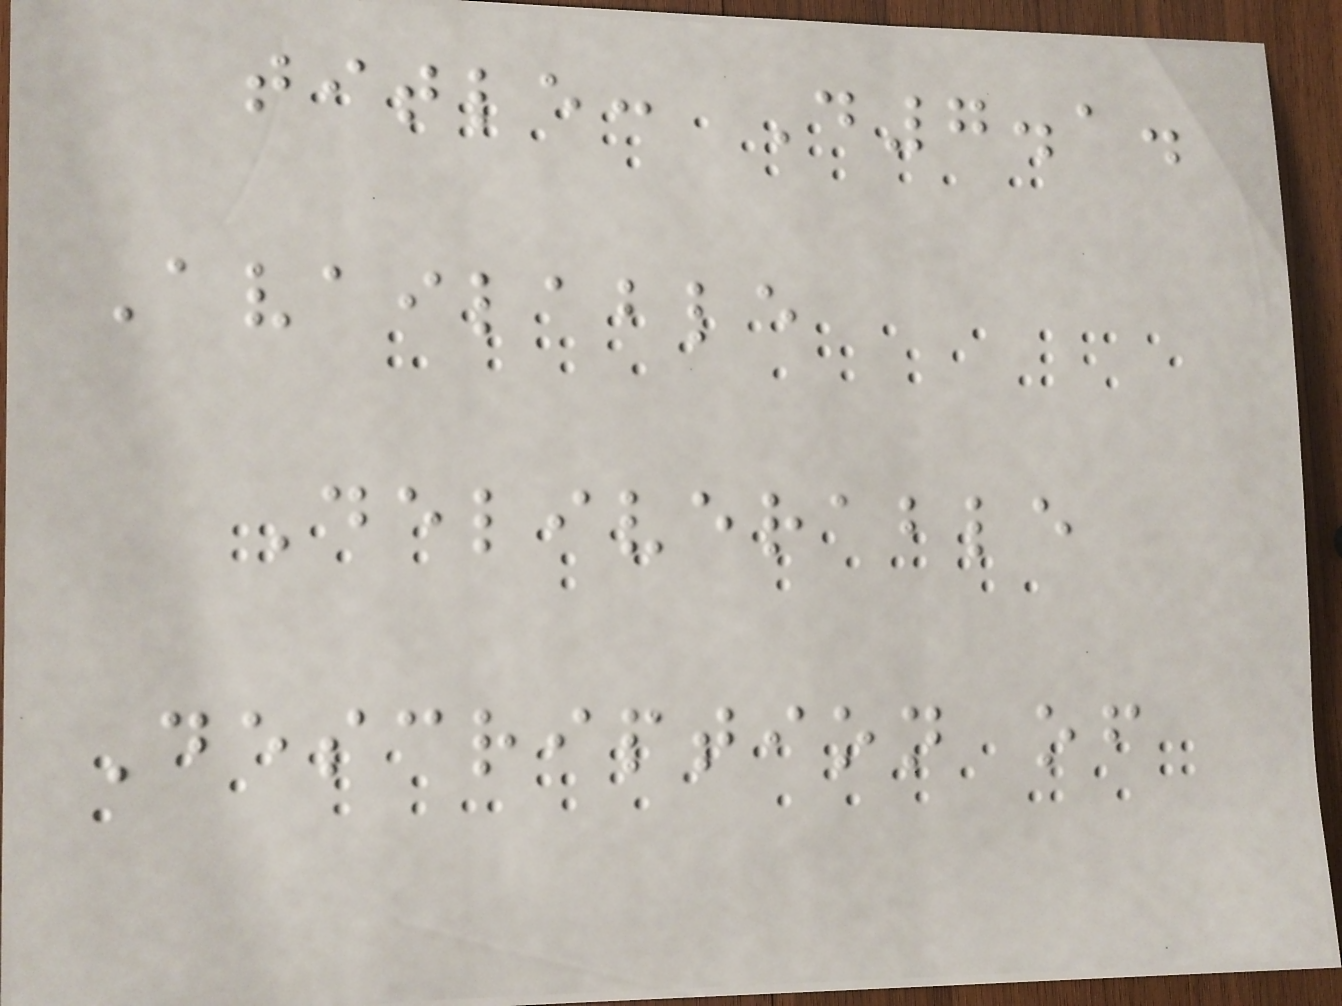title: D7.1.
Available
Deliverable
Description of
